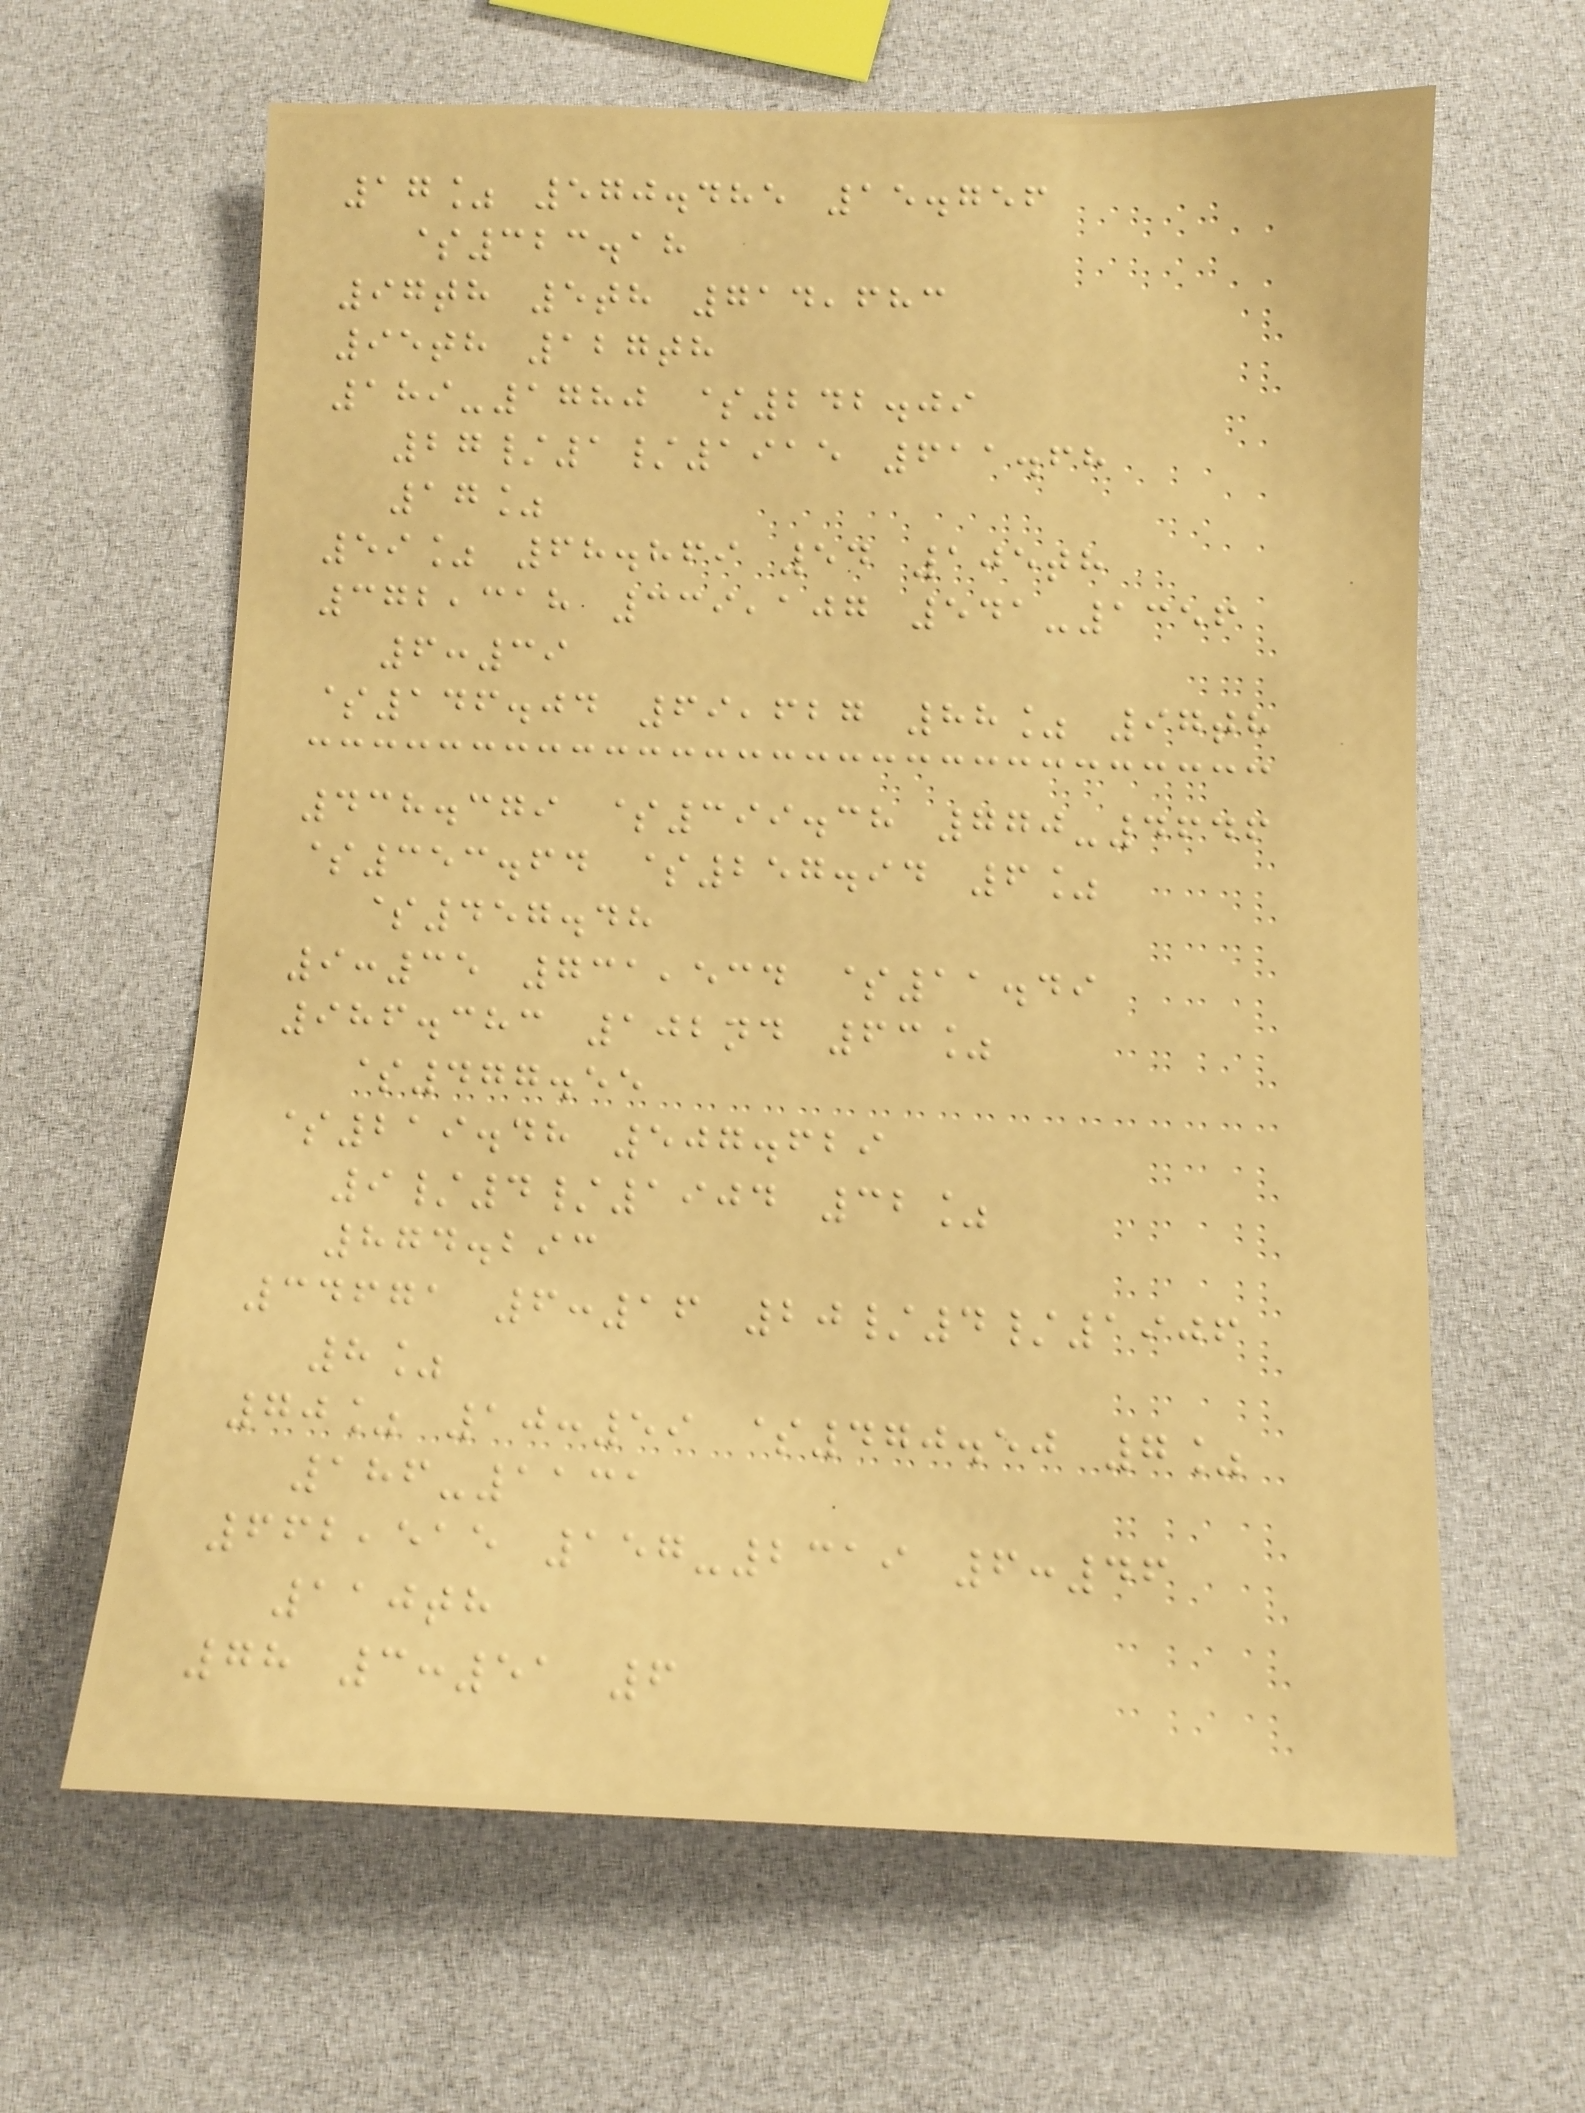17% 570.485 15.756
$323.18
97th 5th 714,683
95th 127th
189-1780 $242.09
27/1/1915 611.68
17%
59% 68.869 54 105th
372,318 339,107 541-1356
6:39
$146.04 69,627 88% 97th
438.379 $399.38 770-4646
$353.64 $257.94 6%
$457.48
9:35 731,534 $11.49
986.383 102nd 63%
$477.55
$219.48 507.629
9/4/1904 32%
874.293
34671 6:16 20/4/1906
8%
70% 10:59 $470.50 7%
186-1131
662,515 157-2319 6:46
110th
78 3:51 6
